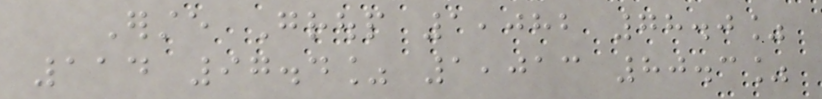Erste Group 1,082 78.0%
114 97.4% 1,013 80.3%
